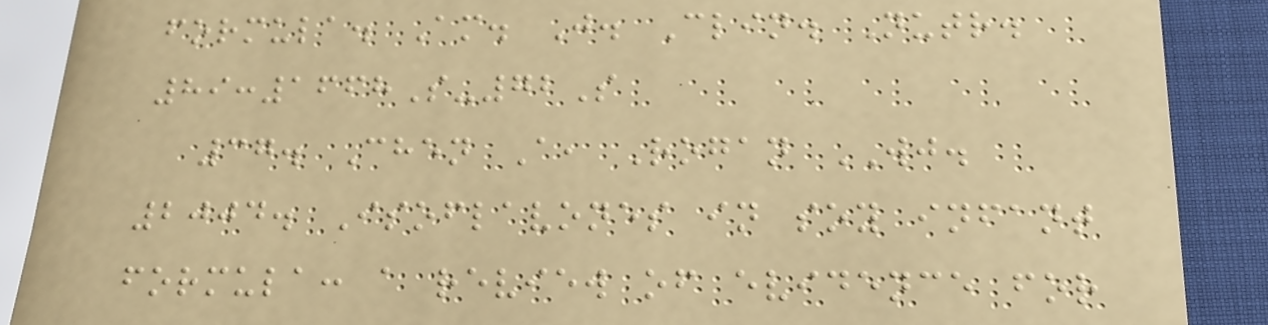formula. Am. J. Clin. Nutr.
89:1668S-72S
37. Chen A, Rogan WJ.
2004. Isoflavones in soy infant
formula: a review of evidence for
